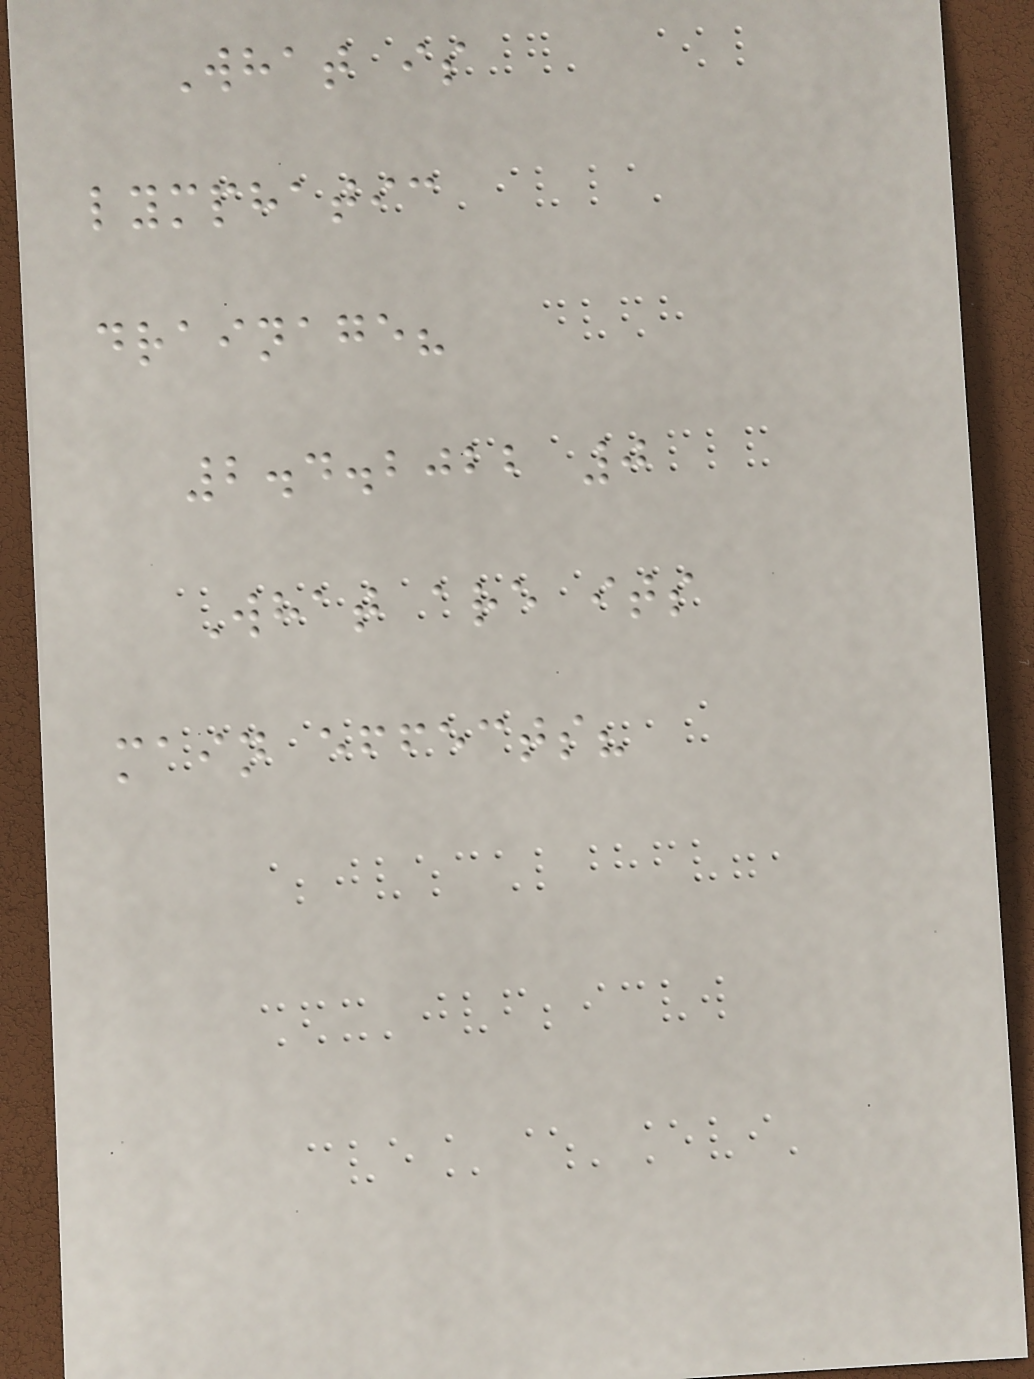What is
lymphatic
drainage?
2.4.2022 0
What are its
main effects?
